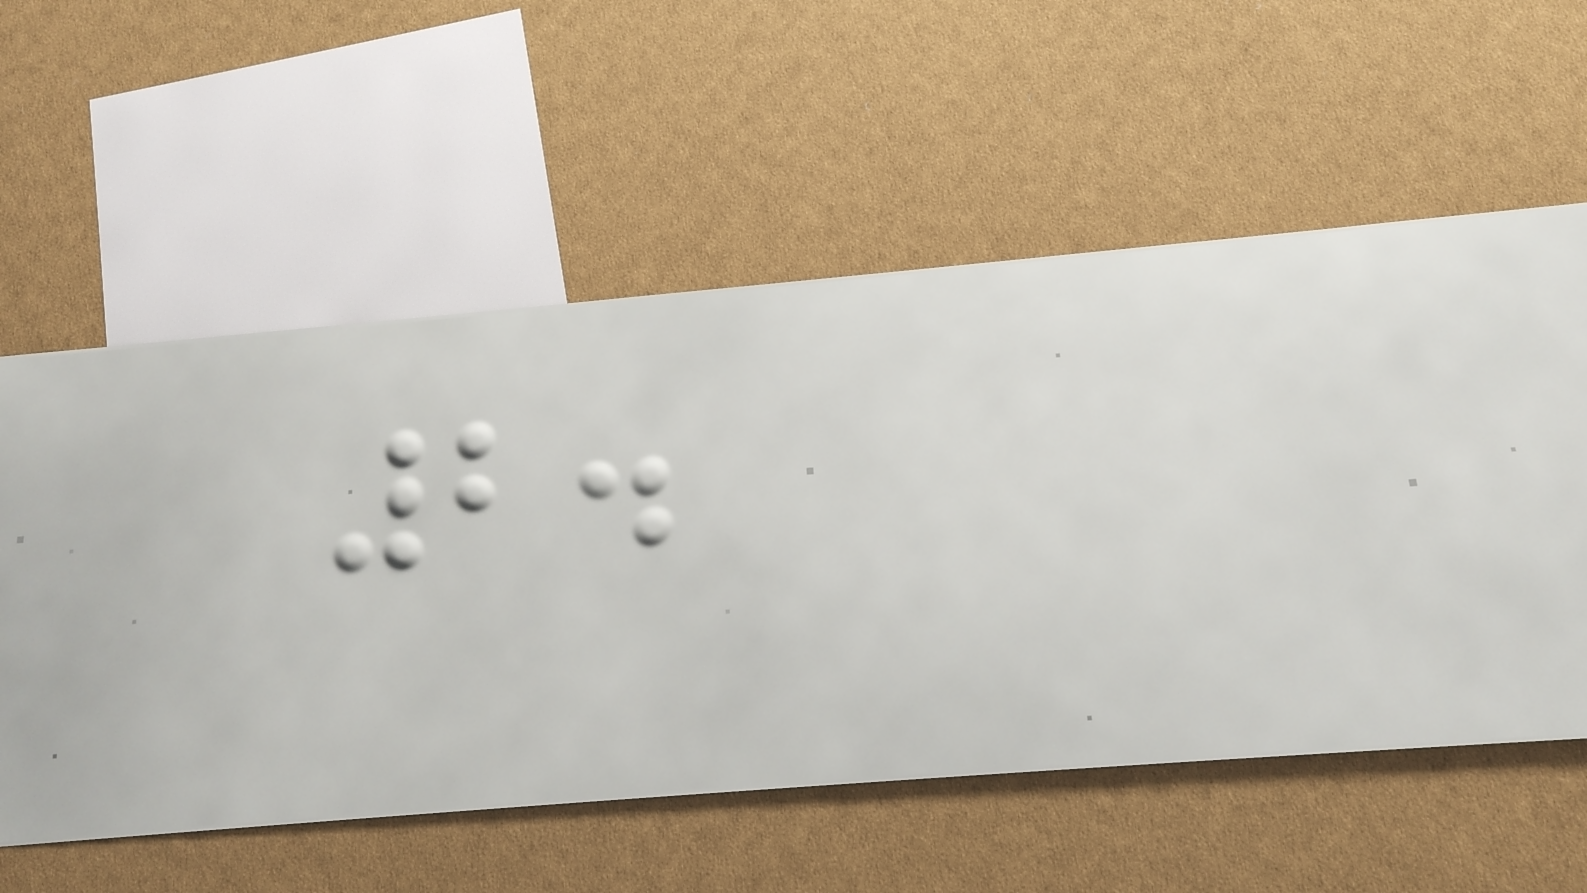2.
